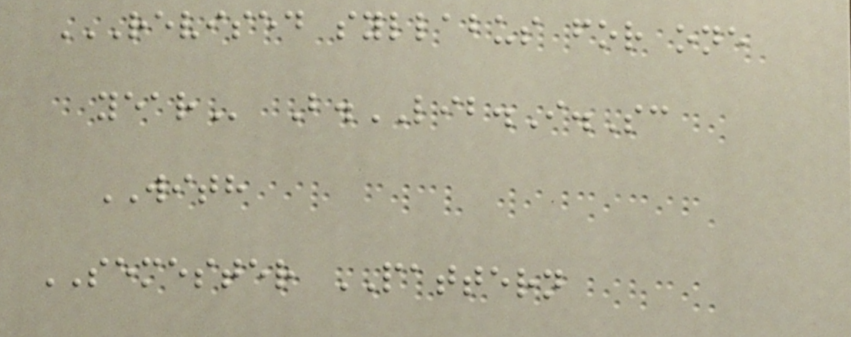REVISED SYLLABUS FOR ONE
YEAR B.LIB.I.Sc
WITH
SEMESTER PATTERN
